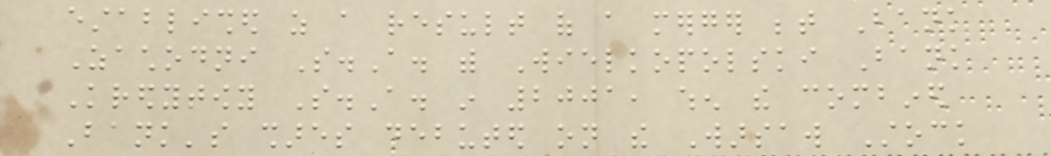established as a result of a merger between Bank
Zachodni S.A. with Wielkopolski Bank
Kredytowy S.A. in 2001, when the combined
Bank's shares debuted on the Warsaw Stock
